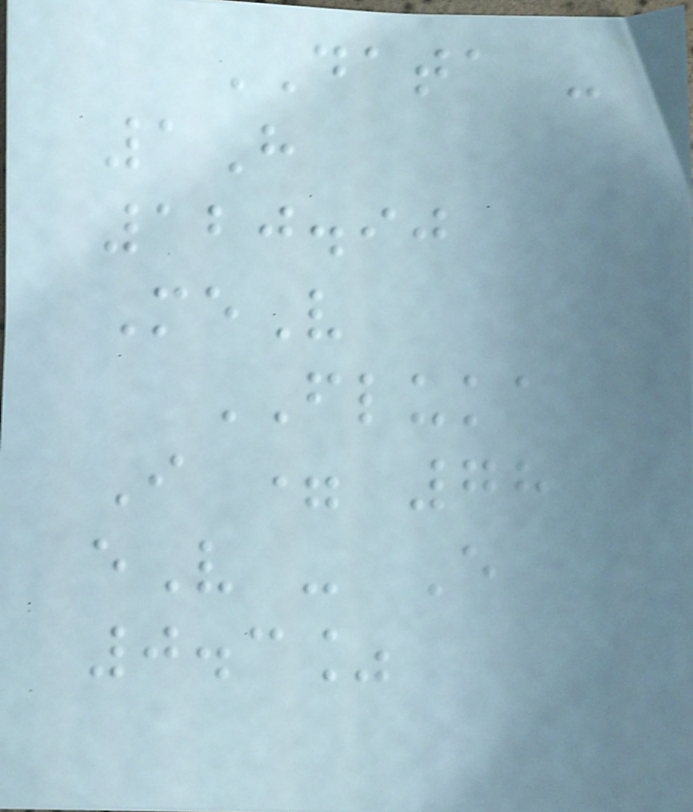DATA -
1H
120.90
MeV
FLUKA
I = 78
eV - E
0.3%
